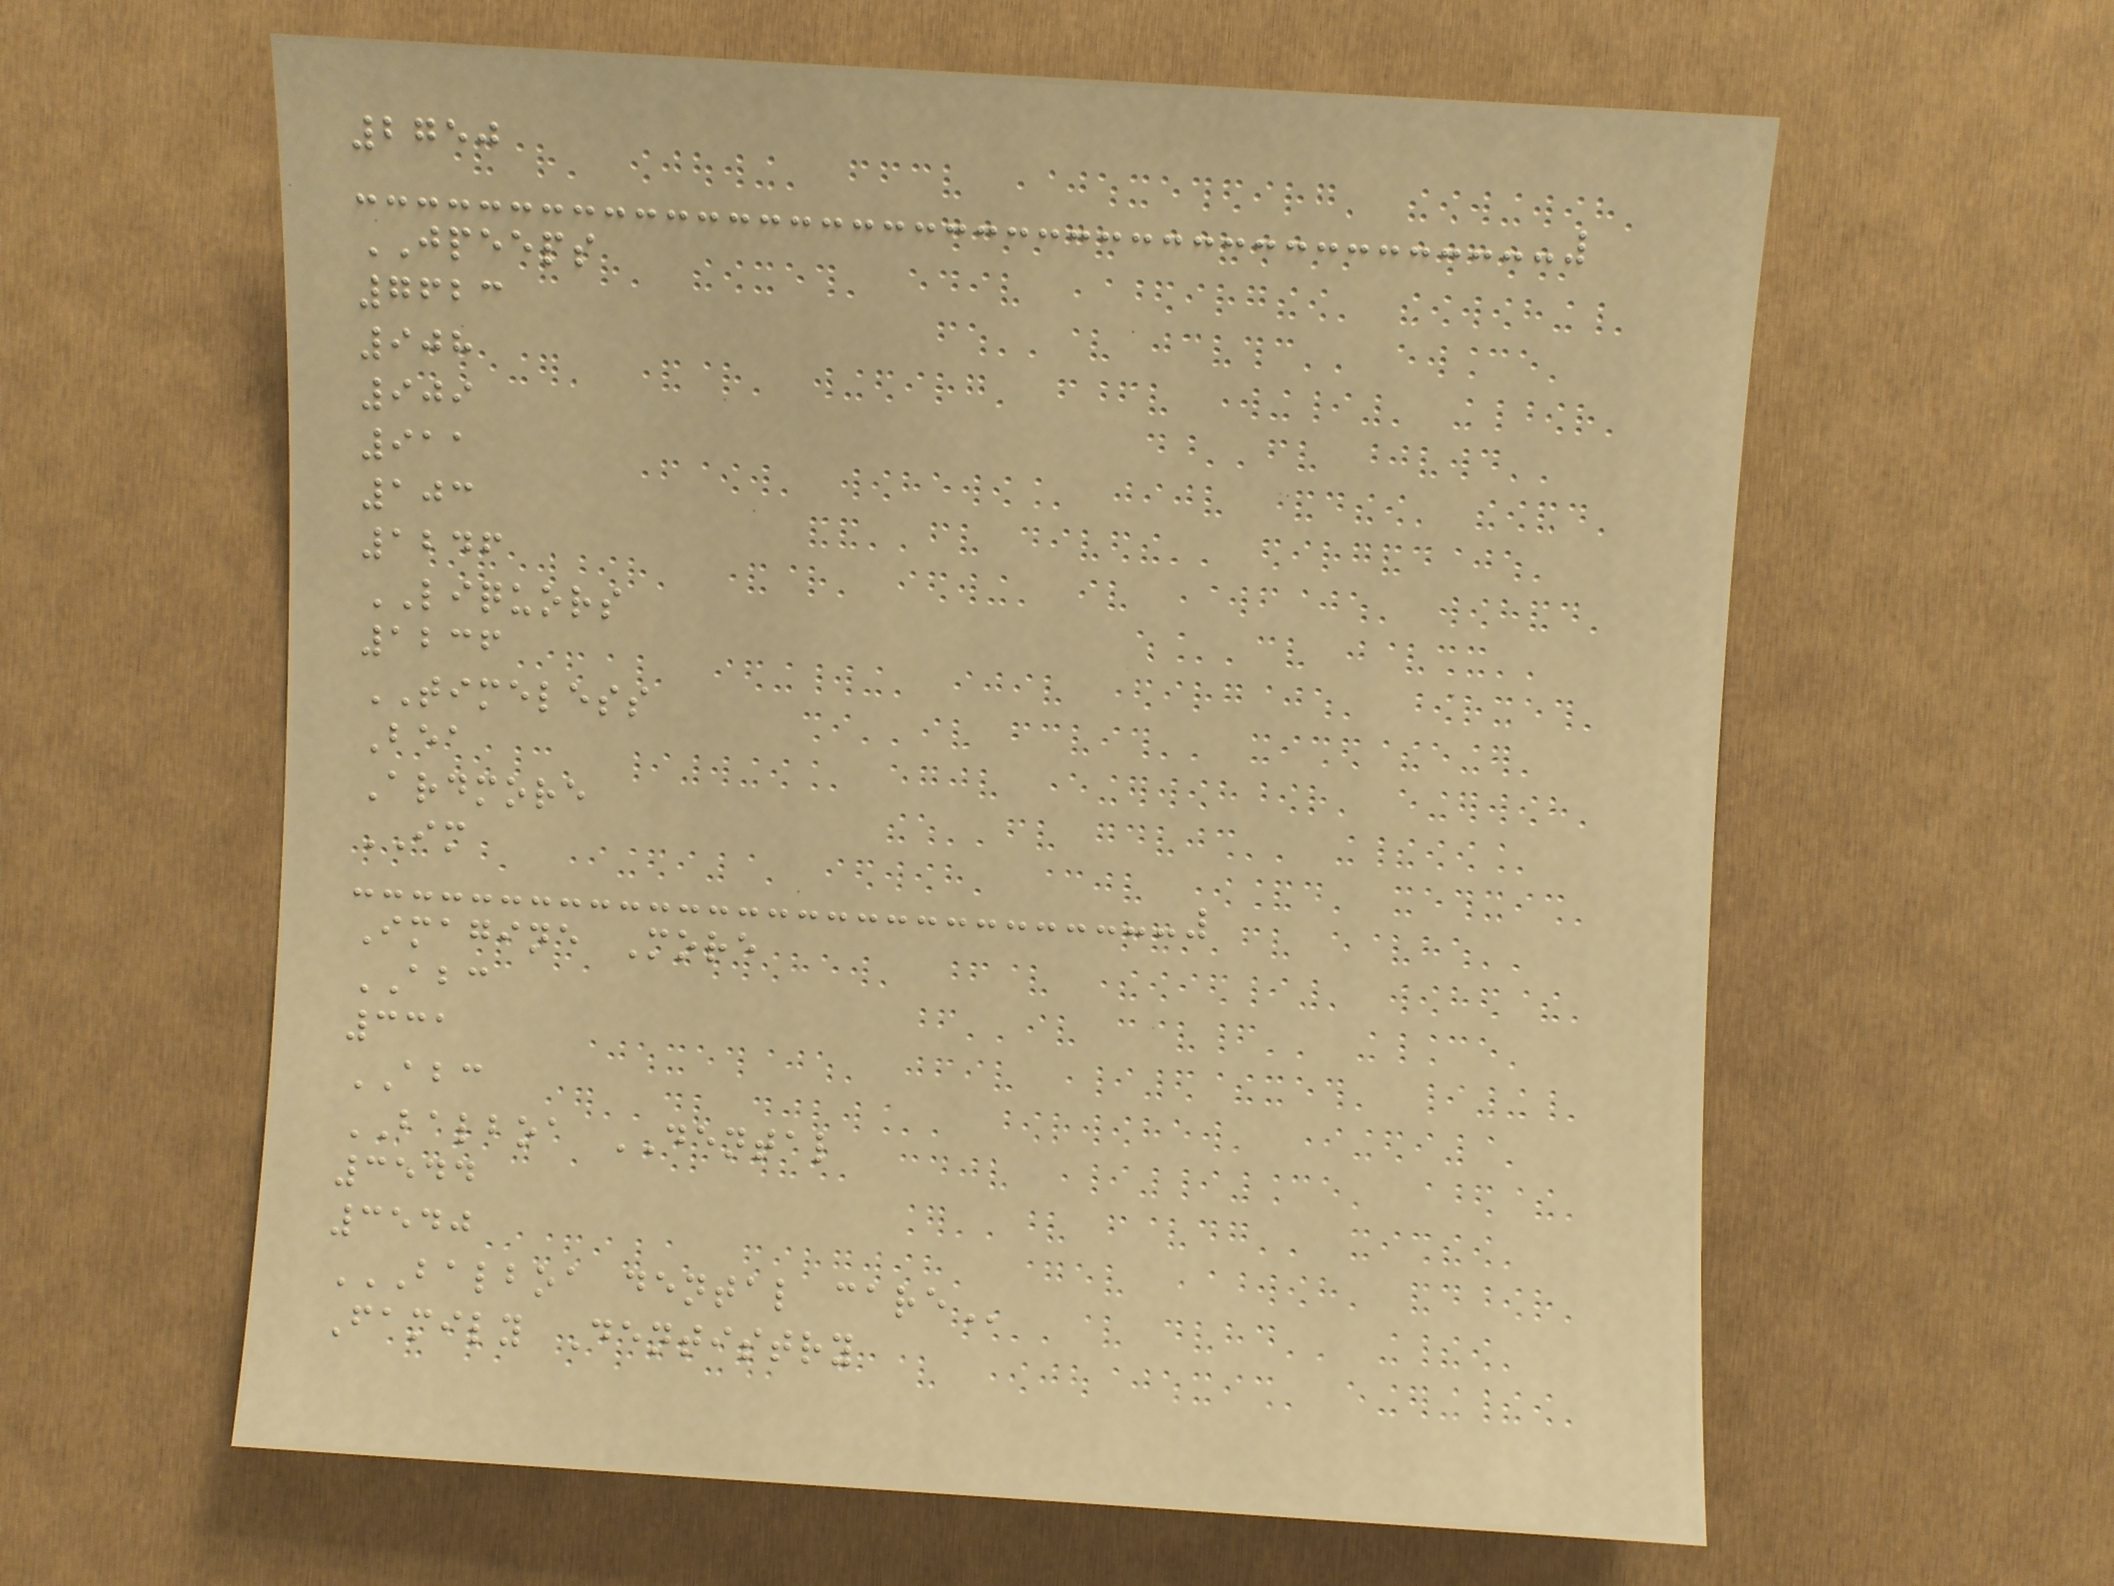2750
JPEEPS
7623
908
909
911
103
1246
LIQUORS
1236
TIMELESS
Bea
Ardmore
IM
Imagine More
ABC
331
ABC
BALBOA DENTAL
3544
3540
BALBOA DENTAL CARE
Family Dentistry
